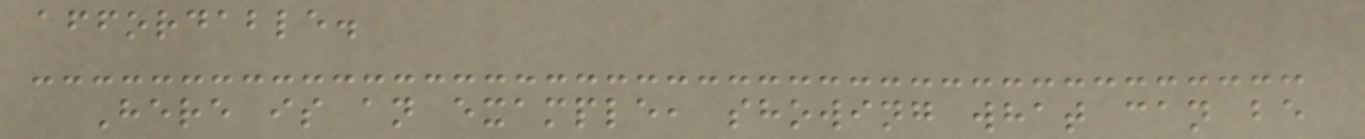affordable.
Here is an example, showing what can be
